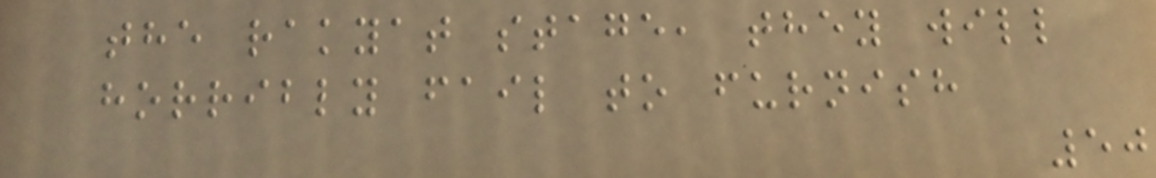the rakyat stage, they will
horribly fail to furnish
50
